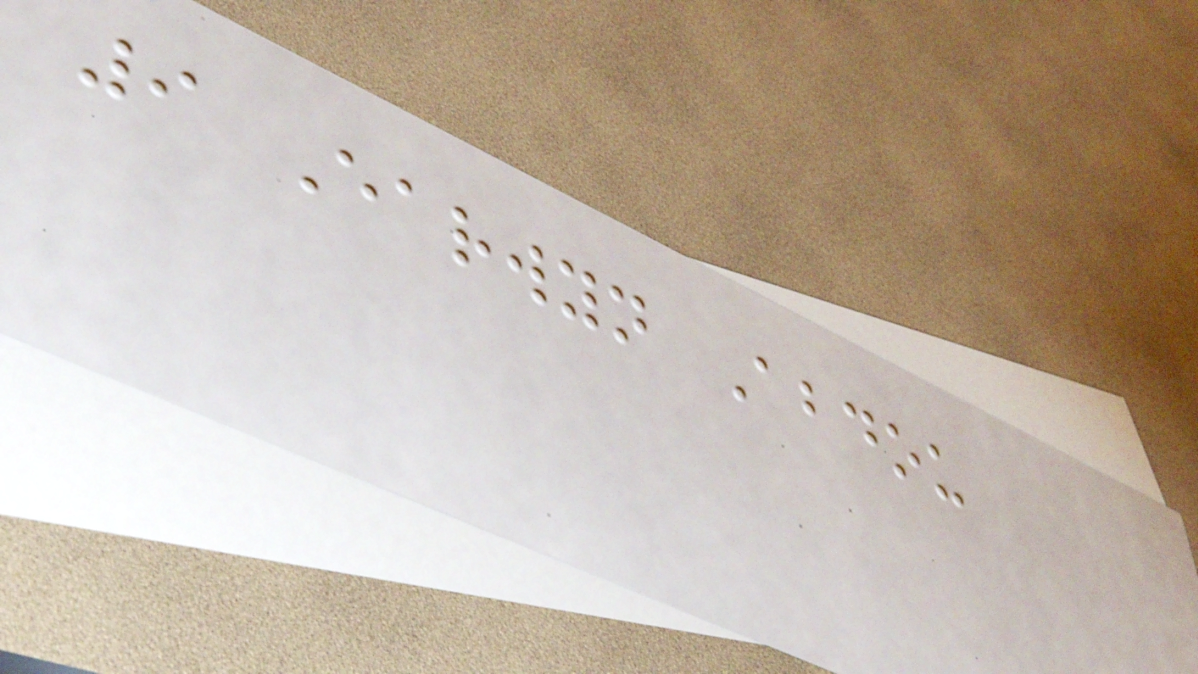9 Earwyn Abdou
